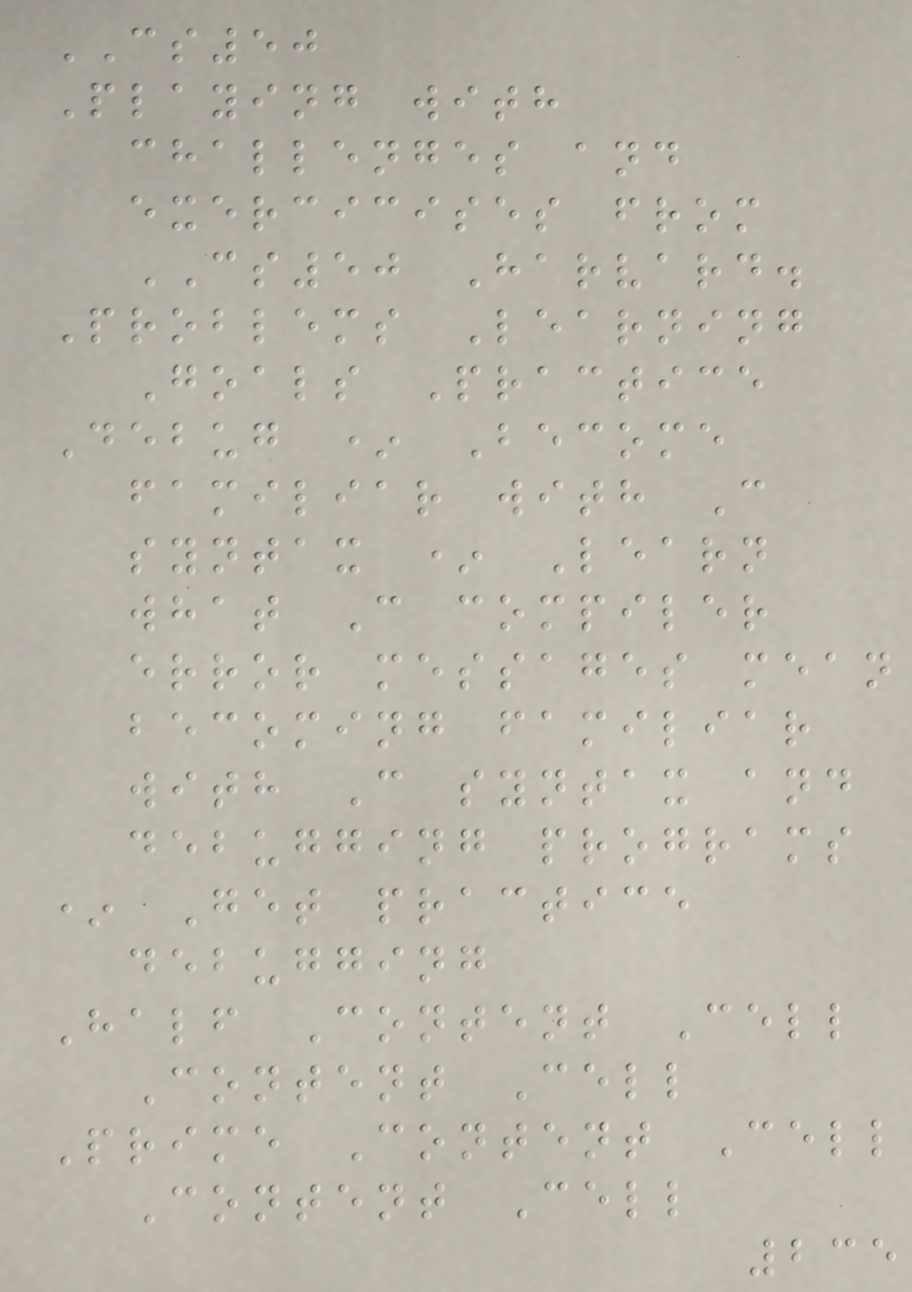CS50
Playing with
challenges and
exercicises from
CS50 Harvard.
Problems Learning
Goals Practice
Debug * Become
familiar with C
syntax * Learn
what C compiler
error messages mean
becoming familiar
with C syntax and
debugging programs
* Get practice
debugging
Half Content Cell
Content Cell
Prime Content Cell
Content Cell
235
